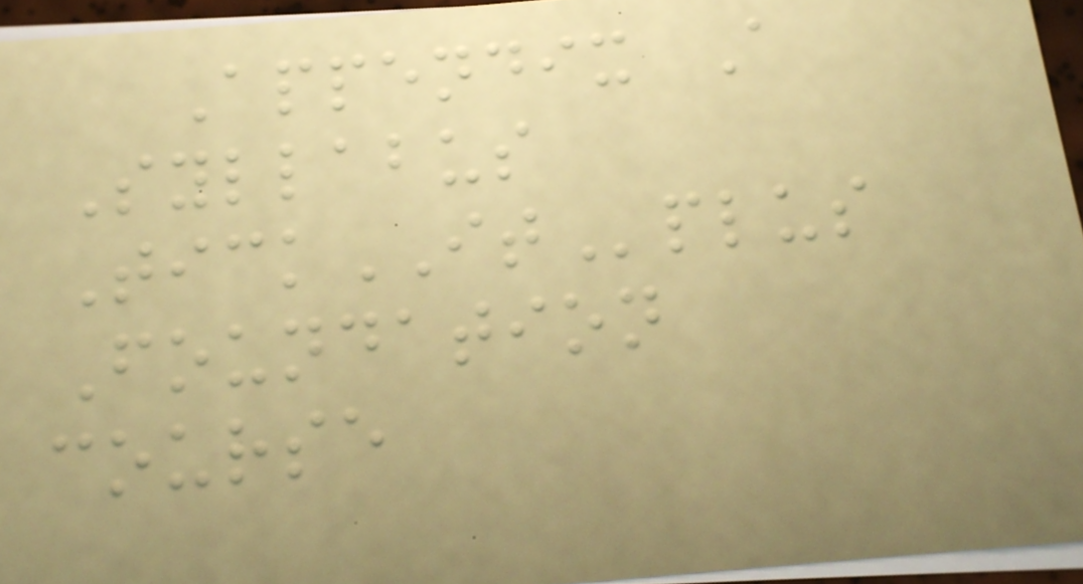Appendix A
Syllabus
TickITplus
Foundation
course
